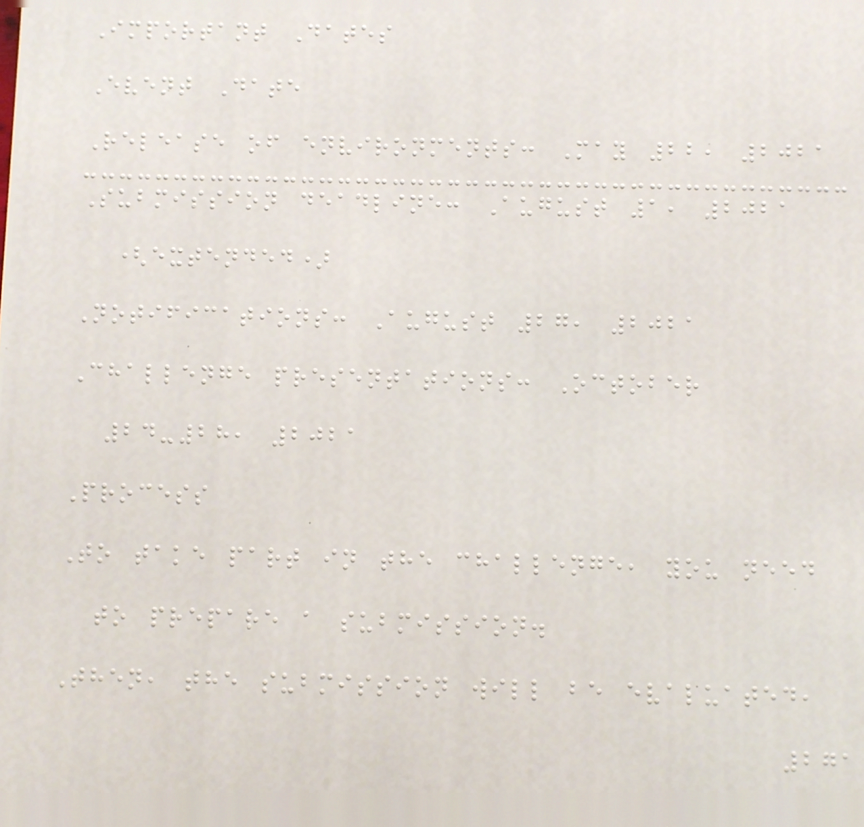Important Dates
Event Date
Release of environments: May 22, 2021
Submission deadline: August 1, 2021
(extended)
Notifications: August 27, 2021
Challenge presentations: October
24-28, 2021
Process
To take part in the challenge, you need
to prepare a submission.
Then, the submission will be evaluated,
271
